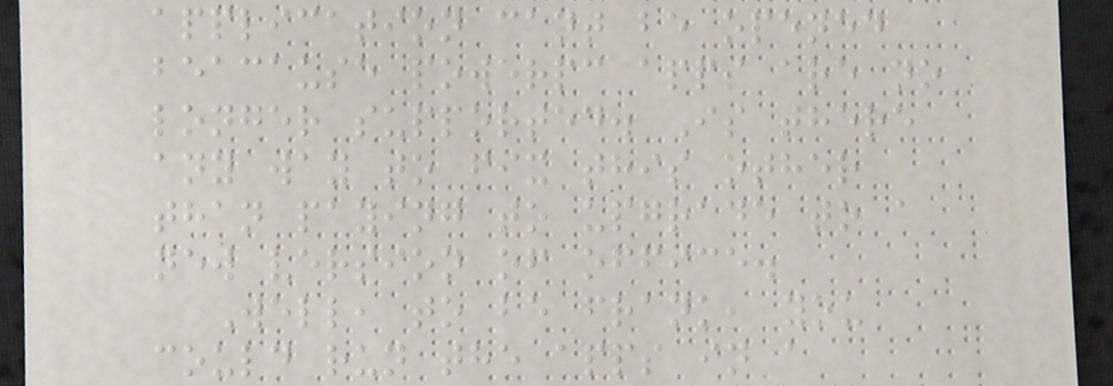application cant be opened
beacause powerpc apps are no
longer supported. Is there
any way to fix this other
than paying to upgrade to a
new version of office.
Well, to be frank, you
could run the apps in a
